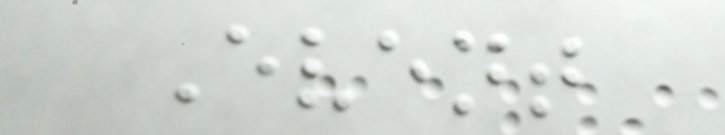Event
